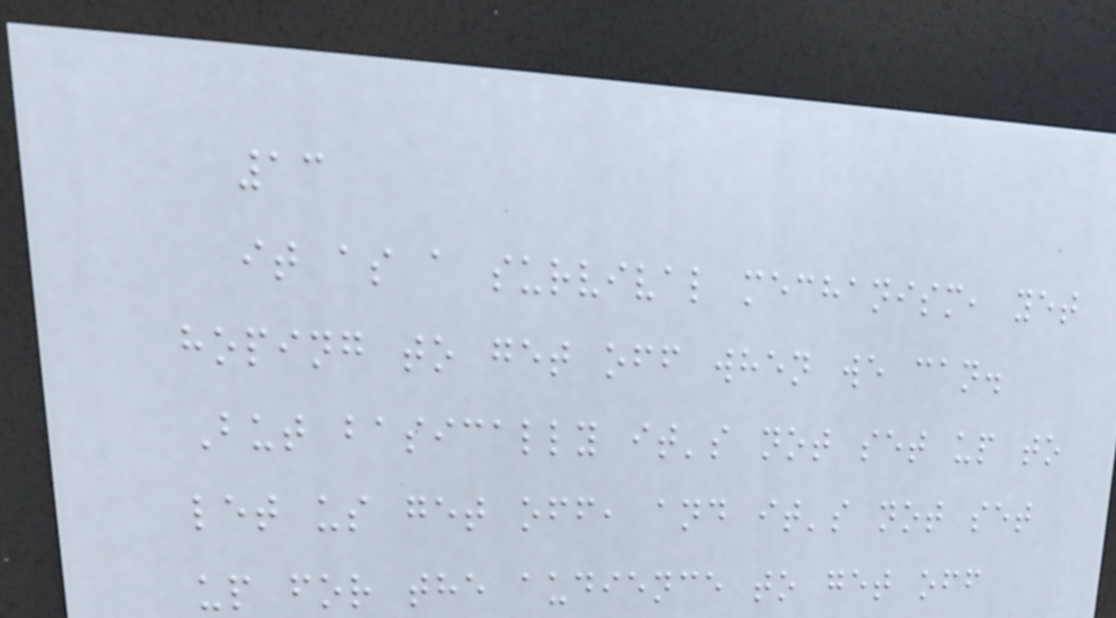13
it as a survival mechanism, yet
hoping to get off when we can.
But basically it's not set up to
let us get off, and it's not set
up for the audience to get off
